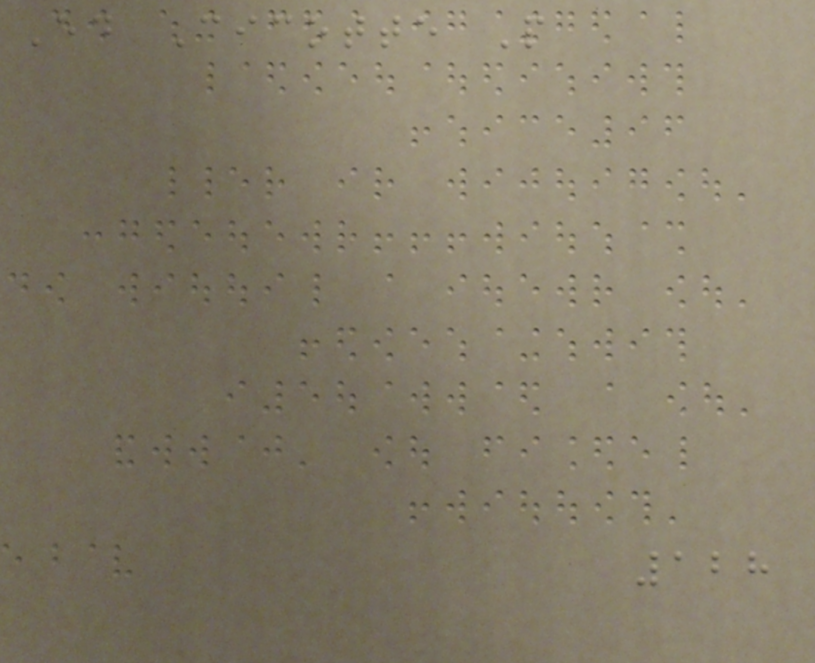Ed Cicotte P
128
